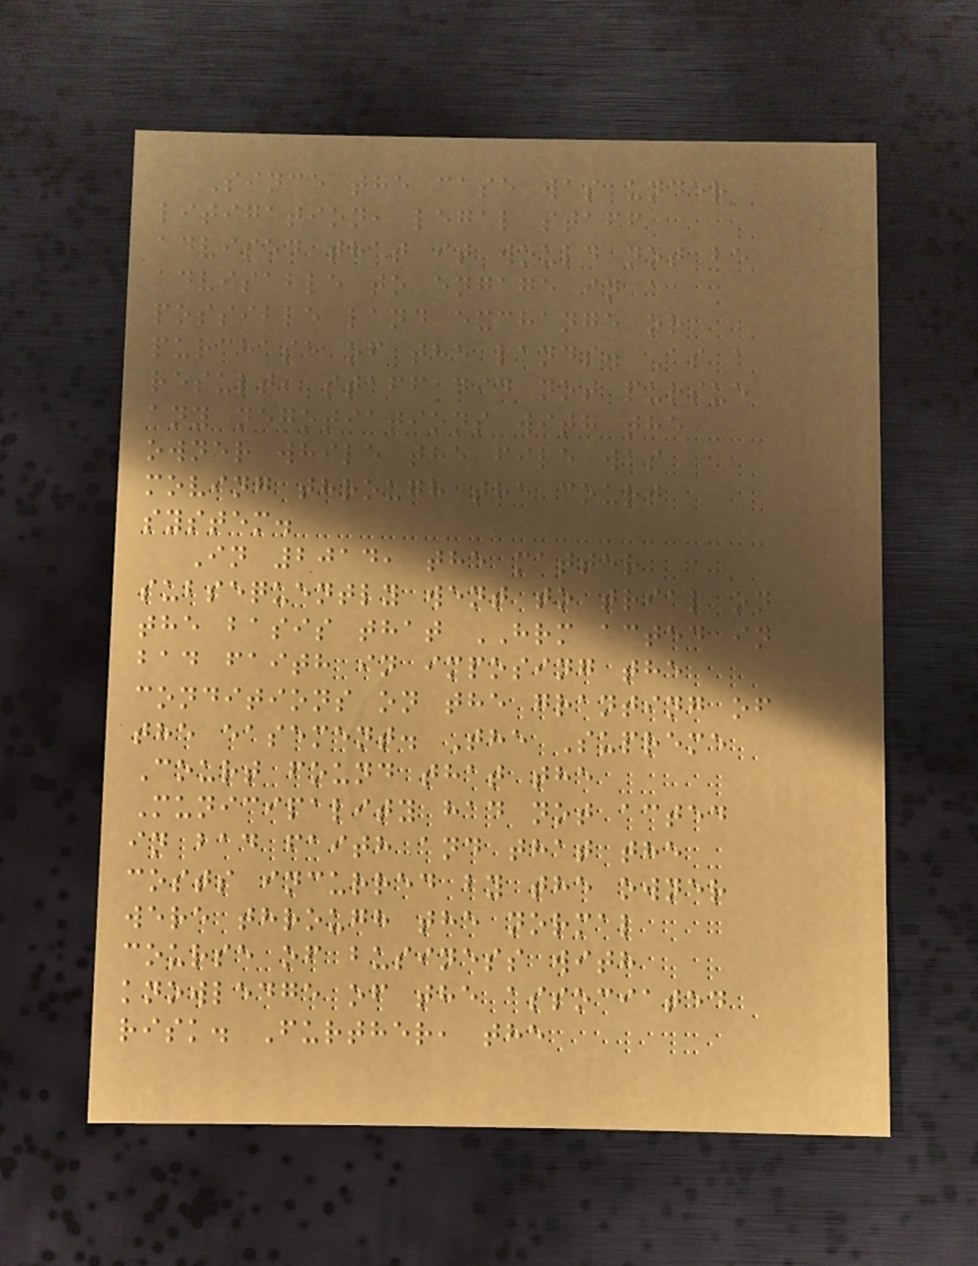Since the case was under
litigation, legal staff
advised that it would not be
advisable to engage in a
possible land exchange or
purchase of the lands. As a
result, staff did not pursue
any negotiations with the
owner while the file was
moving through the court
system.
In 2014, the matter
subsequently went to trial on
the basis that HRM acted in
bad faith in imposing the
conditions on the granting of
the easement. The Supreme
Court found that the
Municipality had not acted
in bad faith and that the
costs incurred by the owner
were through the normal
course of business with
knowledge of the associated
risk. Further, the
